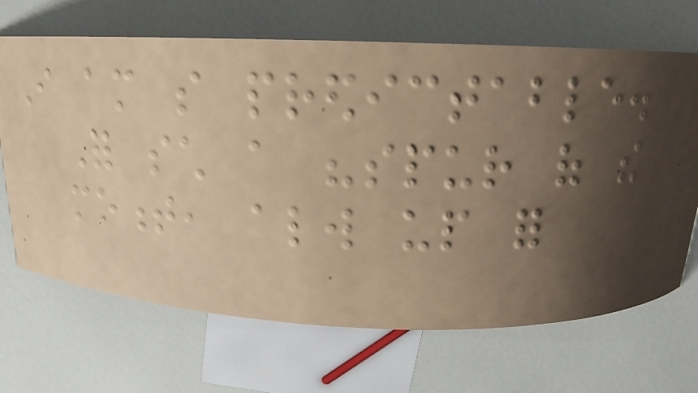I am so predictable.
For such a "spur of the
moment, always up for
